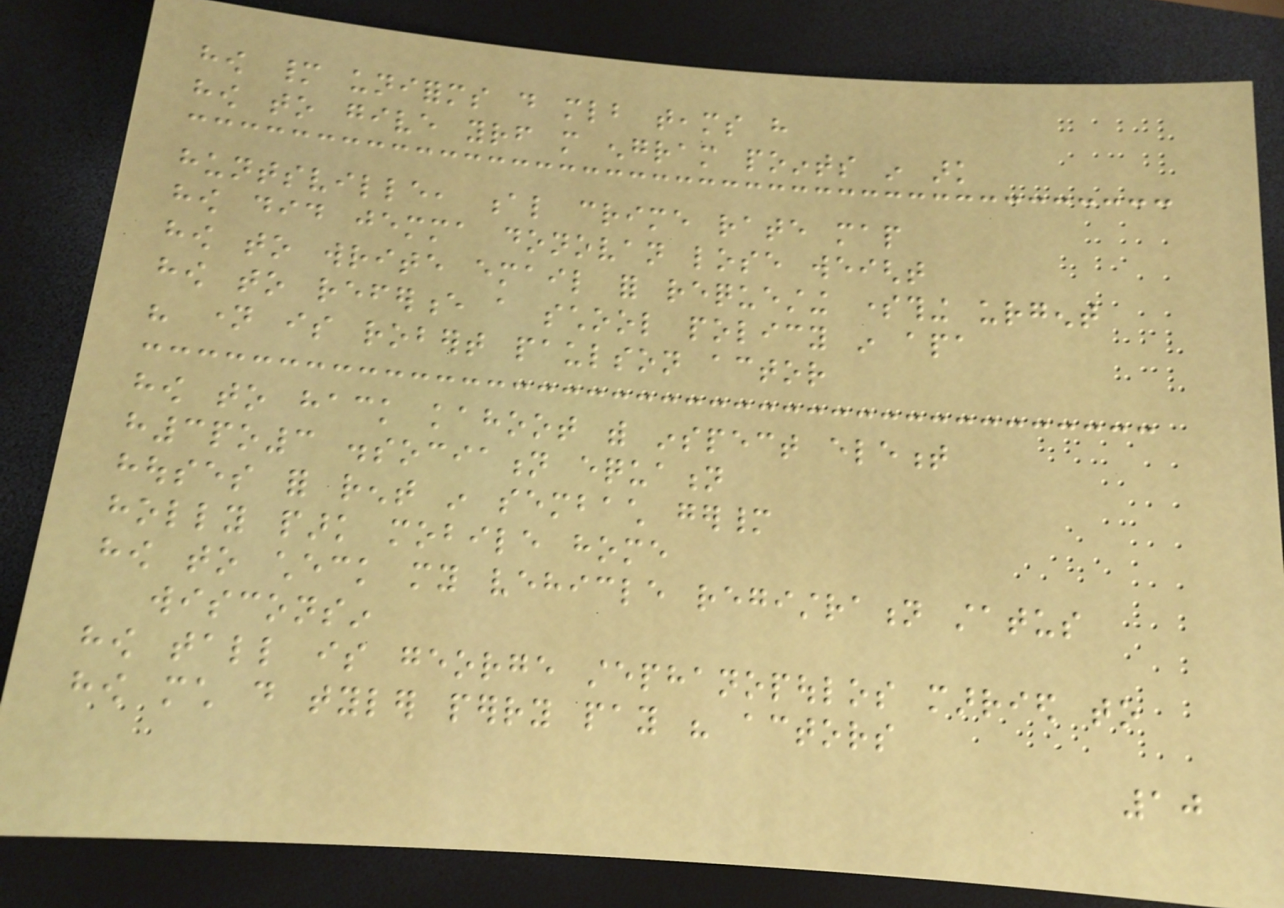how many uniforms do mlb teams have
how to give yourself more engram points in ark
huntsville, al crime rate map
how did jemma donovan lose weight
how to write email for requesting something urgent
how to reference a school policy in apa
his name is robert paulson actor
how to hack kahoot with inspect element
h3po3 dissociation equation
houses for rent in sembach germany
holly park mobile home
how to check my vehicle registration status
wisconsin
how tall is george stephanopoulos married to
how much do tyler perry pay his actors
10
